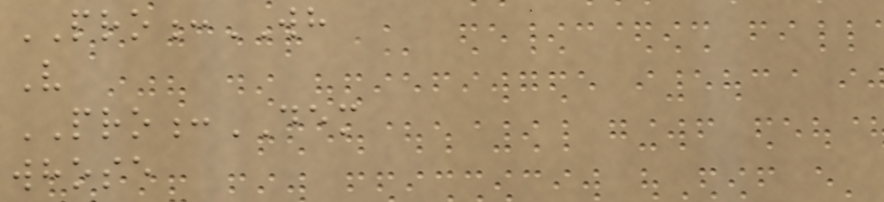PRO:WH
V
PRO:DEM
whose
